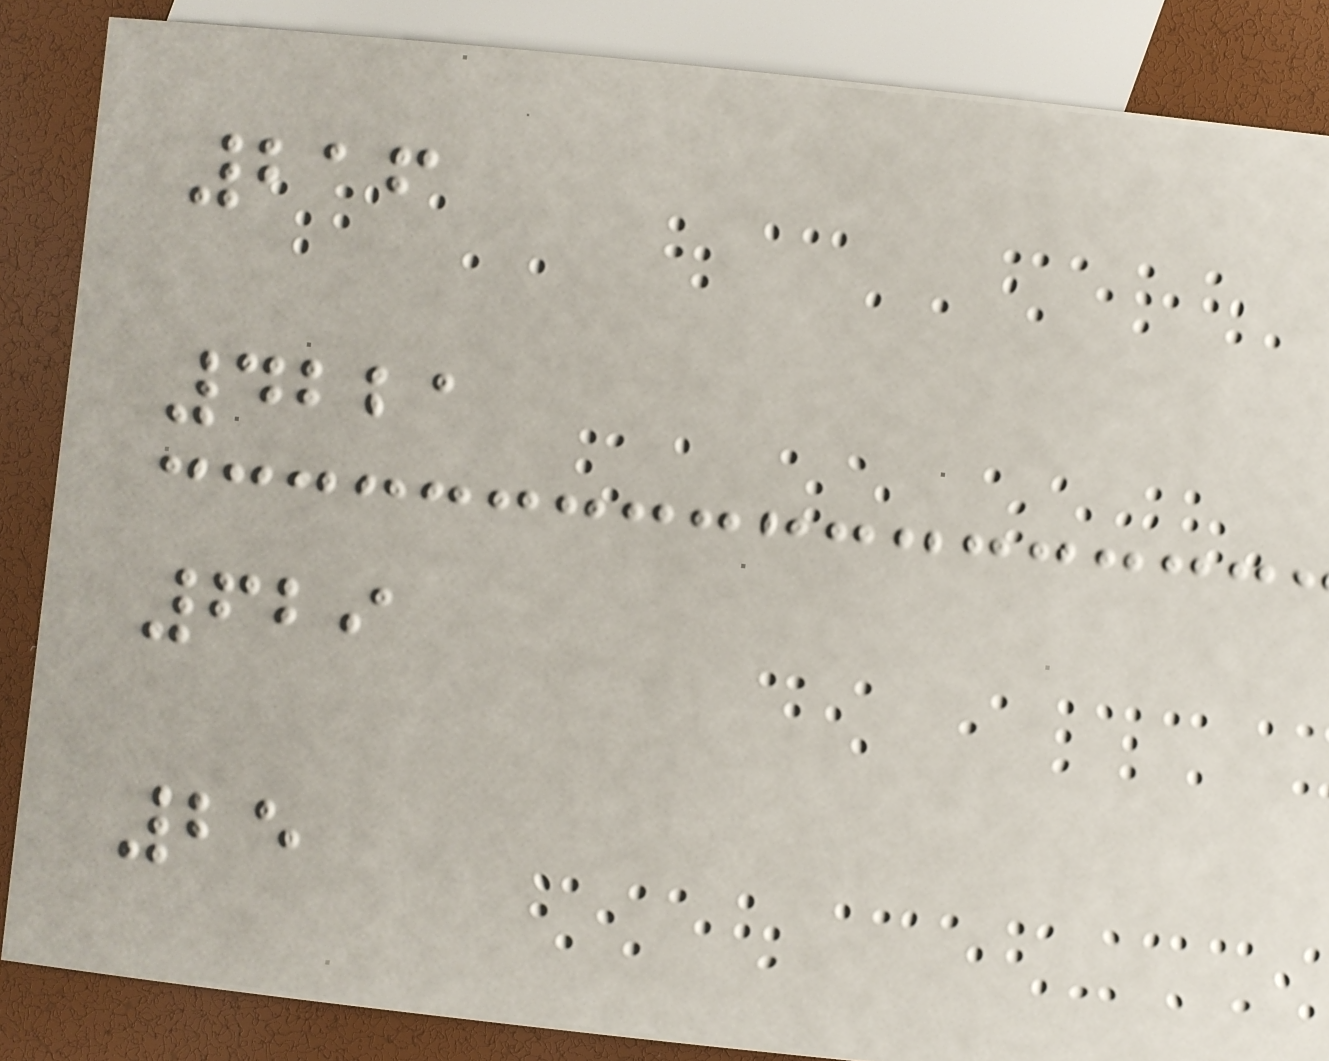216
4221
629
25
